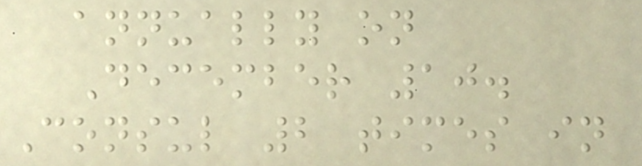annually on
December 10.
Consul 2 times in
